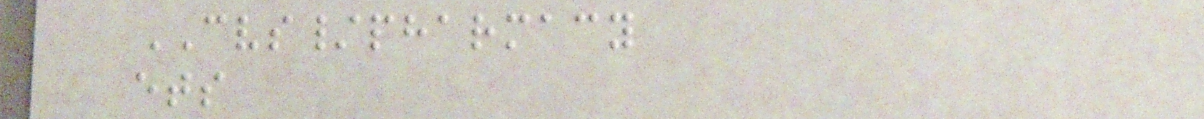CVS/pharmacy
ets
